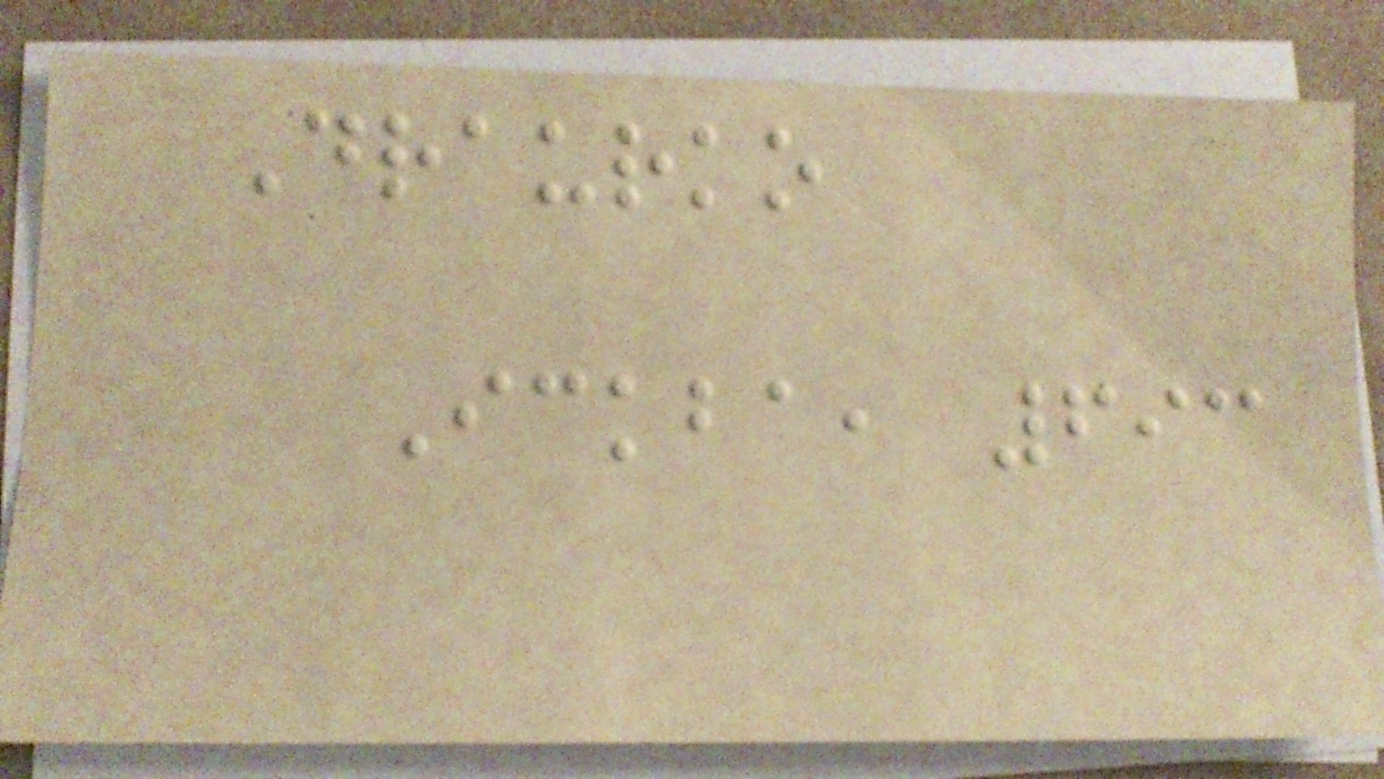Draurko
Ickba, 693
